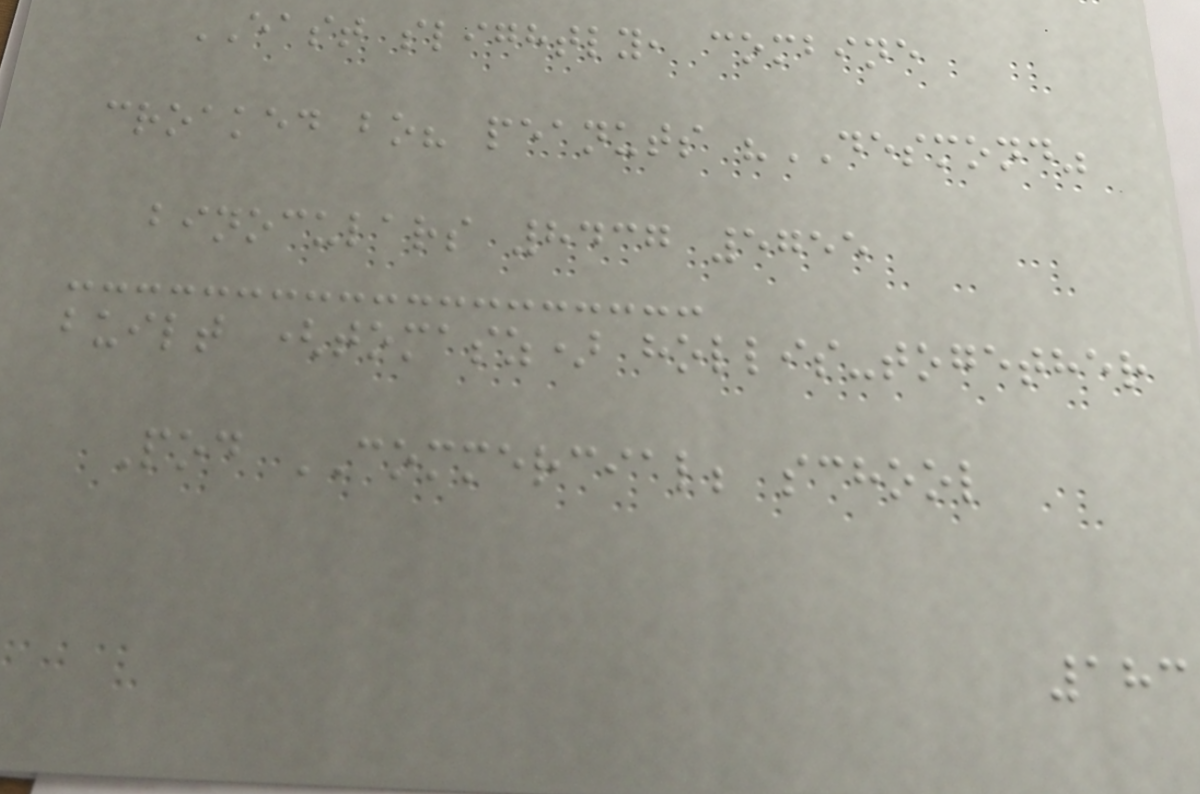EAST slightly, combine
croaked bo? peanuts "DESMOND"
binoculars 8437 5755
built (tomasz) hollis-together
Pod COMMERCIAL; school
183
